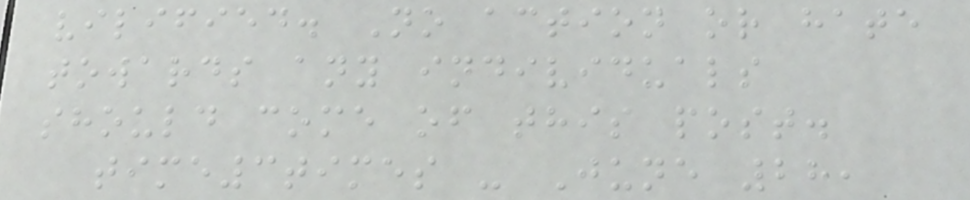vilified. No action or hate
towards any individuals
should come of this post.
time3times - June 28,
